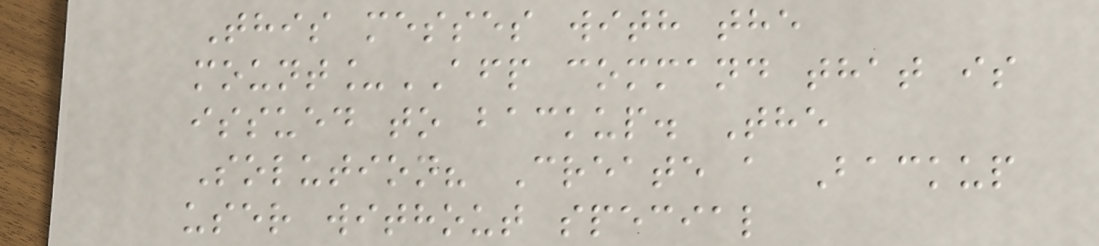This messes with the
mount_AFP command that is
issued to backup. The
Solution? Create a Backup
user without special
